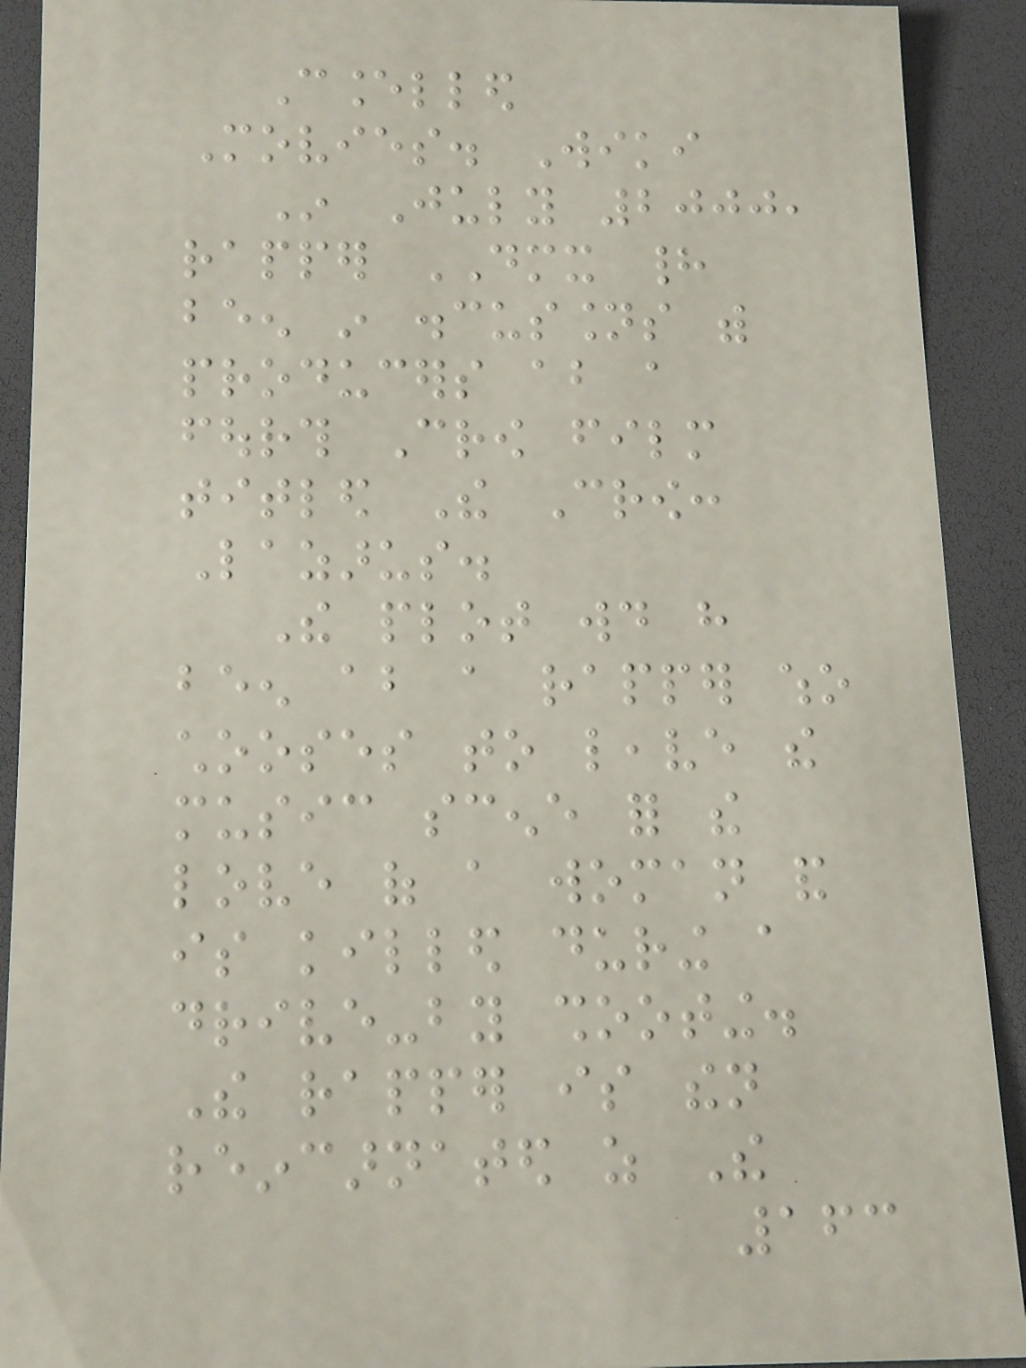Cancelled
Movies. Wiki
In July 2000,
rapper DMX had
been in discussions with
producers about a
fourth Crow film
titled The Crow:
Lazarus.
The plot would have
been about a rapper who
chooses to leave the
music scene for the
love of a woman and
is killed during a
drive-by shooting.
The rapper is then
reincarnated as The
163
